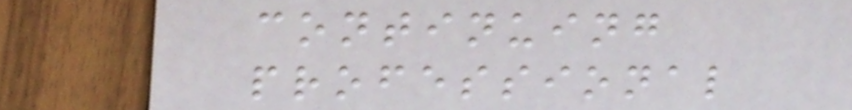continuing
professional
